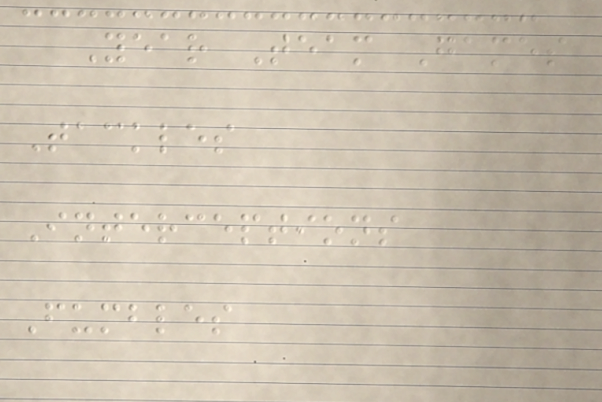Year Team Games
Tackles
Interceptions
Fumbles
